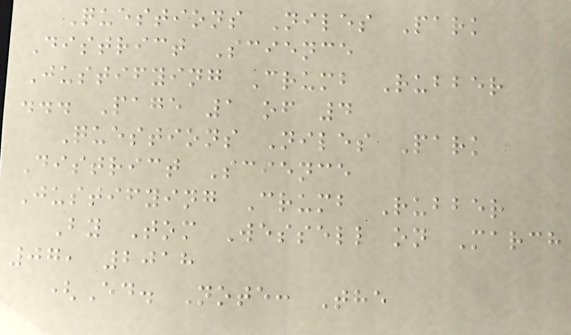Questions Niles Park
District Science
Justifying Crumb Rubber
... Page 1 of 4
Questions Niles Park
District Science
Justifying Crumb Rubber
By Tom Wessell on March
07, 2018
(Ed. Note: The
